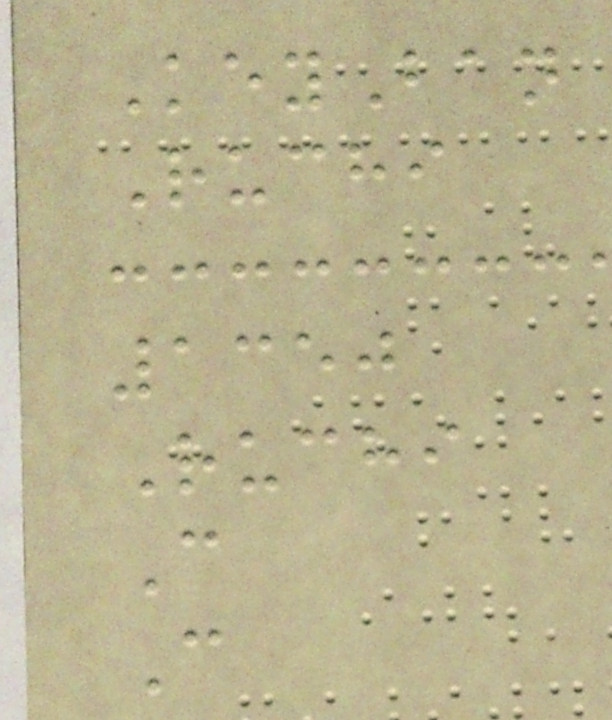KeyBan
Ruchi
1350
Ruchi
C
C
